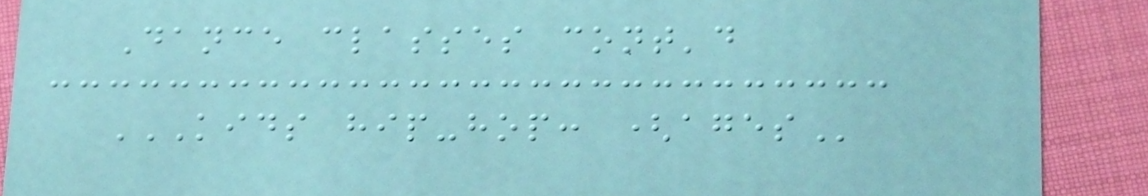Dance classes cont'd
KIDS HIP-HOP: (AGES
